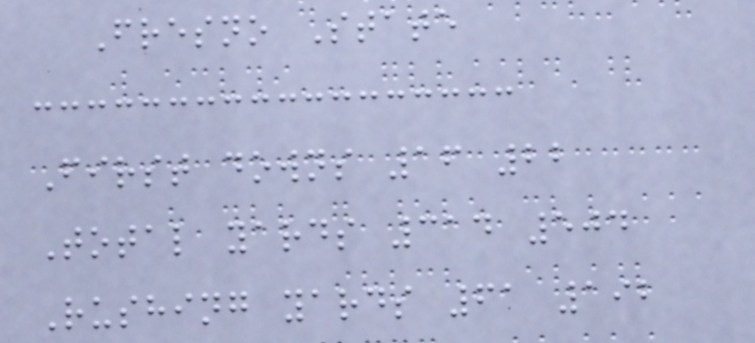Fresno State
First downs 16 22
Total yards 314 504
Rushing yards 61 192
